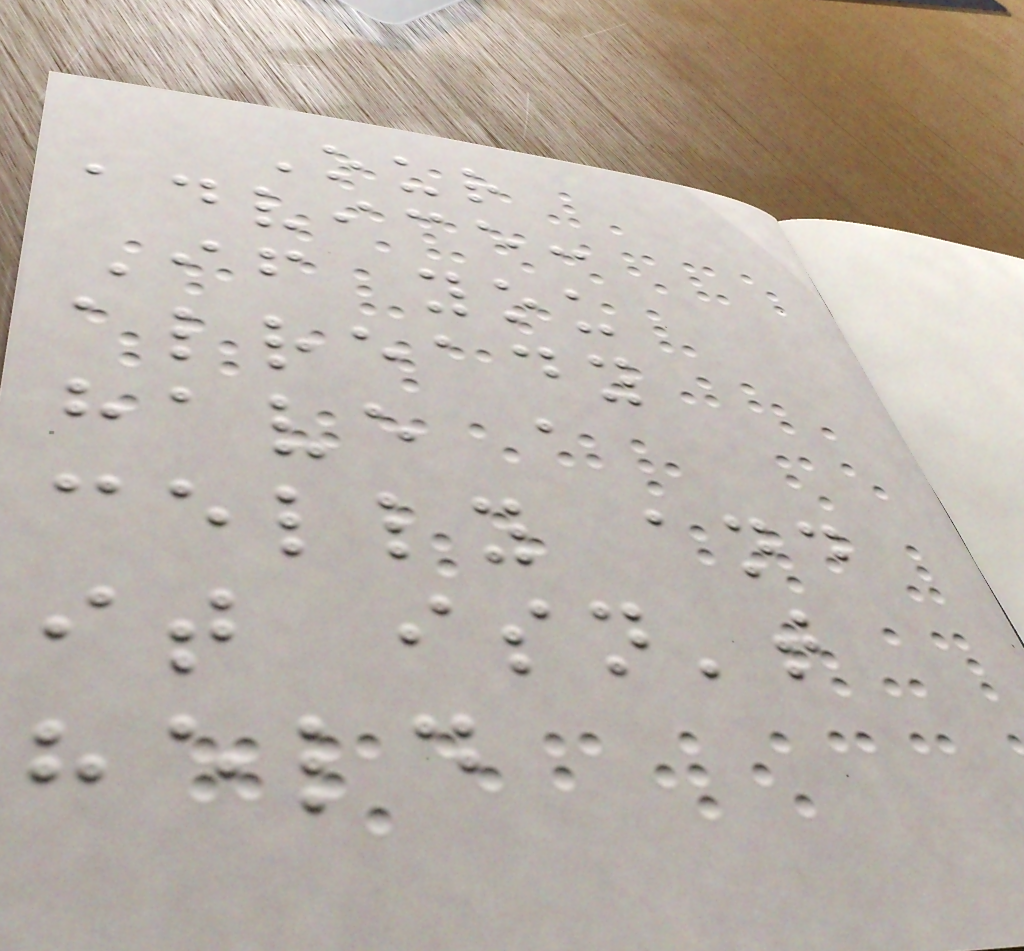Our
advice:
If you
already
have a
celly and
it isn't
held
